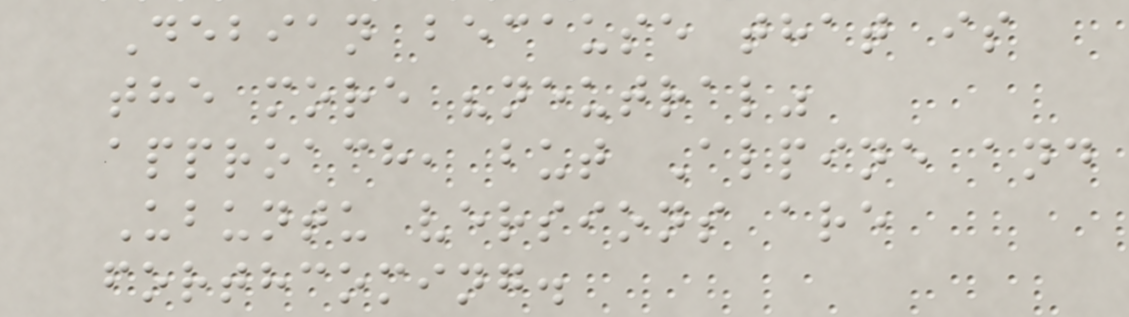Debian because that is
the more "neutral"
approach, but Alpine and
Ubuntu versions are
forthcoming.
